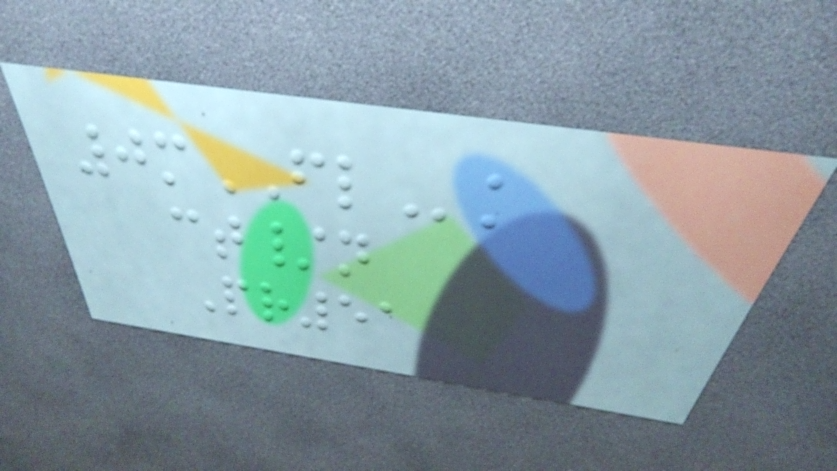0mFLk
ct/n
Pr51
